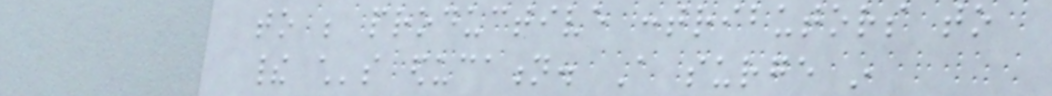to be productive contributors to
their child's education. A surge in
